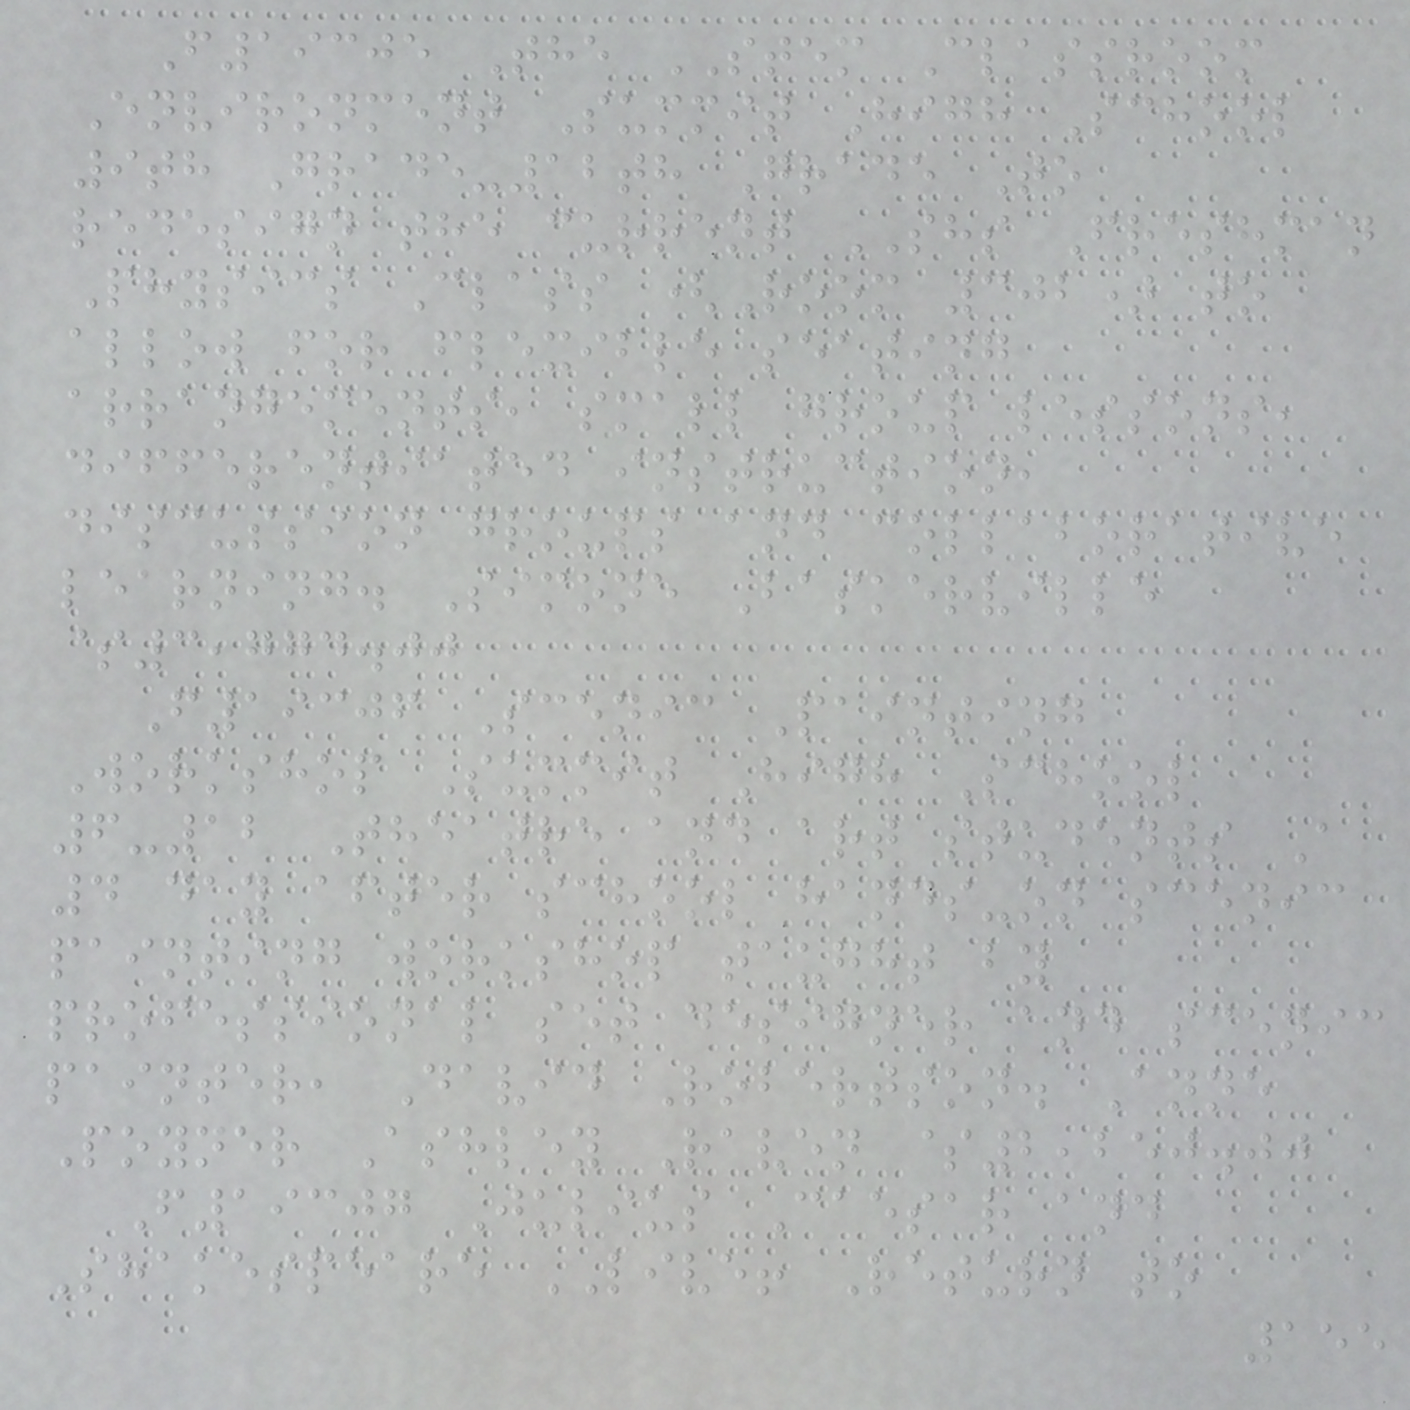F19305 The STEM Classroom
Environment Summit High School
9th Grade-12th Grade To
redesign the current SHS Freshman
Physics Class (Room 302) to
allow for flexible seating
arrangements, small group lessons,
differentiated instruction,
discussion groups and collaborative
learning. Simone Baskerville
$3,774.00
F19306 Scenic Painting
Workshop Summit High School
6-12 Theatre and art students A
4 day after school hands-on scenic
painting workshop taught by
professional set designer and scenic
painter, David Robertson. Anne
Poyner Ashley Raven $2,250.00
F19307 Julius Caesar and
Shakespeare LIVE! Return to
155
